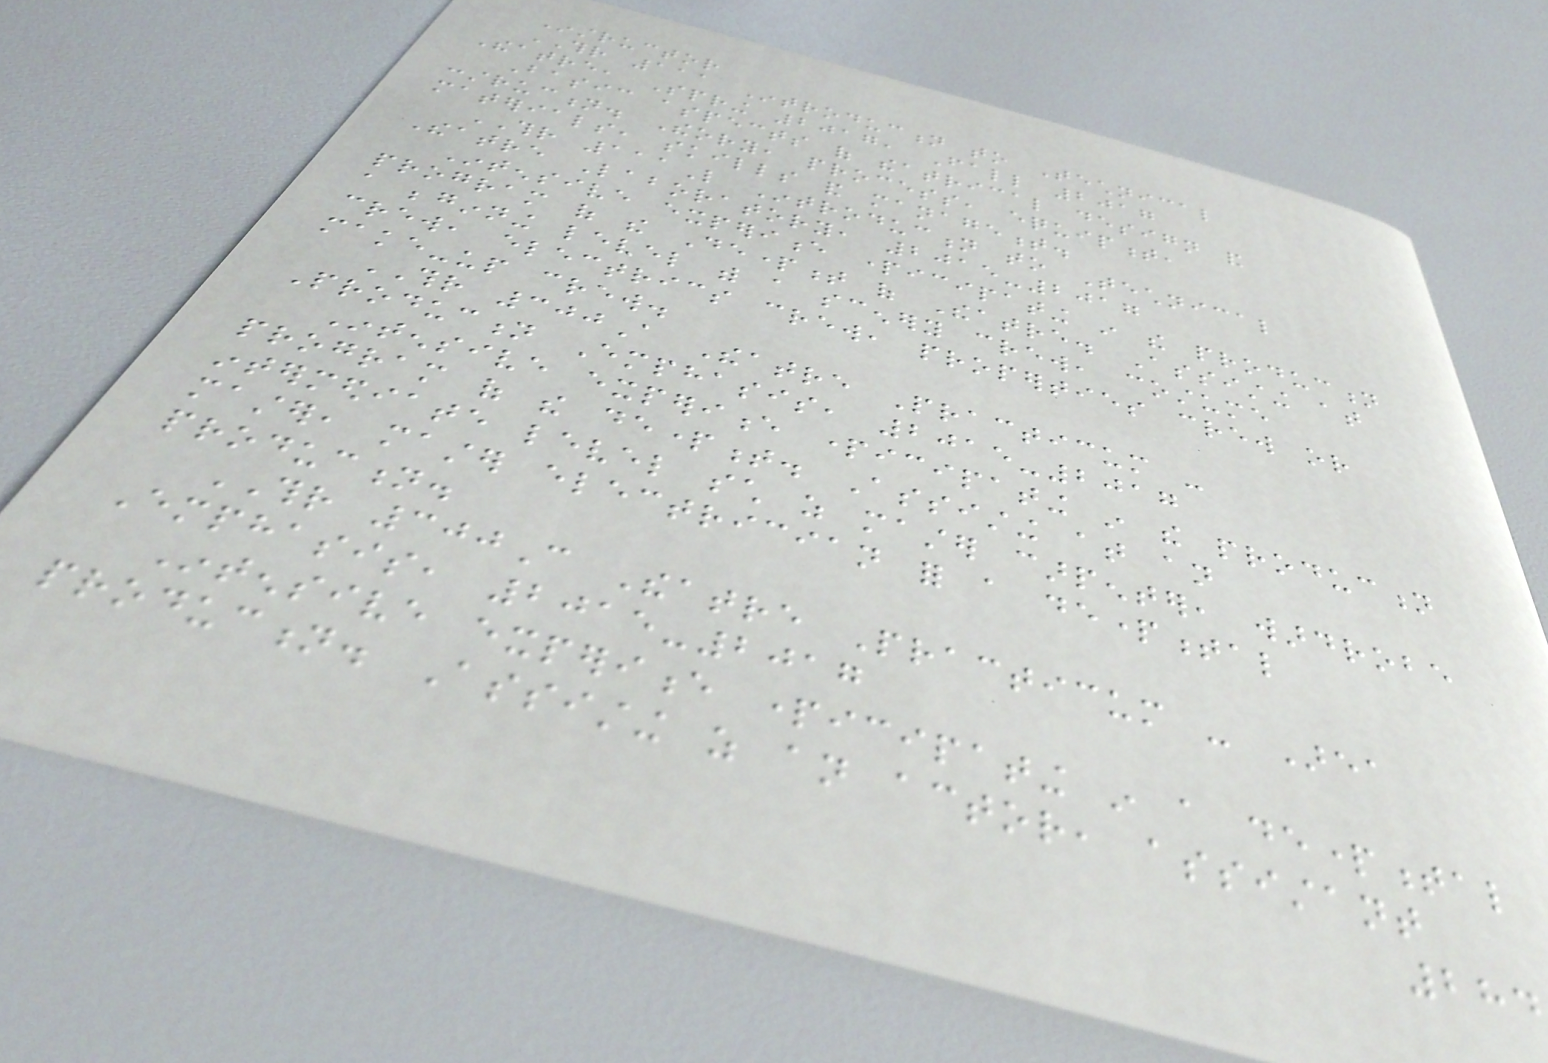Instructor
THR 111 Introduction to Technical
Theatre, Spring 2017, Fall 2017
Basic aspects of theatrical design and
construction. Theory, process, equipment,
materials, skills and management.
THR 111L Introduction to Technical
Theatre Laboratory, 2015-2017
Intensive experience participating in the production
program of the Department of Theatre. Assisting at
a beginning level with a scenery crew, costume
crew, electrics crew, properties crew or
make-up crew.
THR 300A Theatre Practicum -
Production Emphasis, 2015-2017
Intensive experience participating in the production
program of the department. Assisting at an
intermediate level such as master carpenter, wardrobe
master, master electrician for a departmental
production.
THR 300C Theatre Practicum - Area
Emphasis, 2015-2017
Intensive experience participating in a departmental
production. Assisting as an actor, assistant
284
